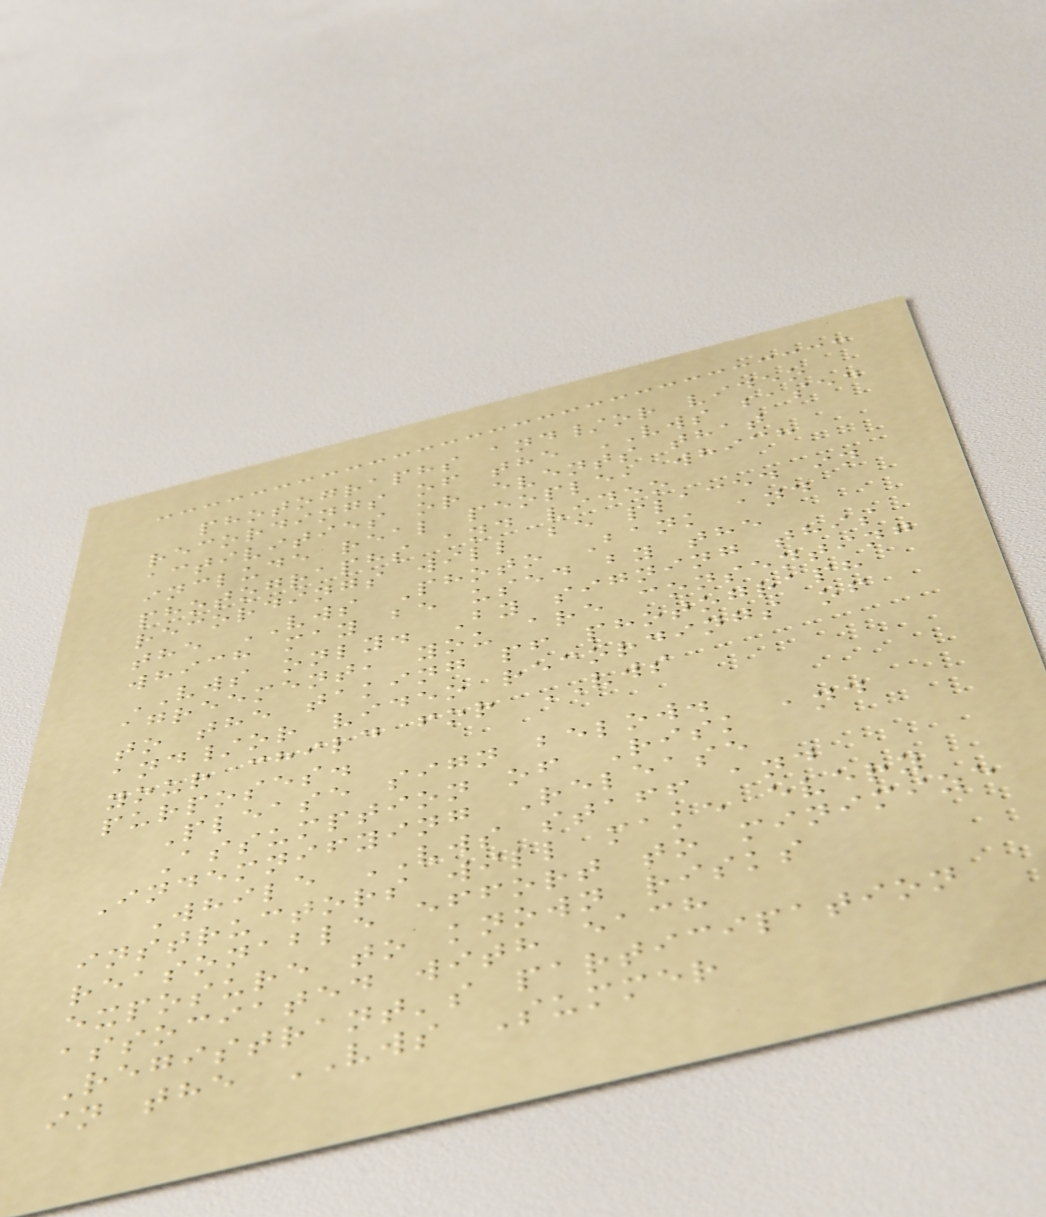photographs and/or video
recordings of the VWS based
activities or events that
include real people, which
photographs and video
recordings will be placed in
the VWS Photo Bank and
which may be used by the
VWS only. By signing this
agreement, you are consenting
to the taking pf photograph
and/or video recordings of
your child for VWS
purposes.
Please sign below.
Assumption of Risk and
Indemnifying Release
While VWS staff and
instructors will make every
reasonable effort to minimize
exposure to known risks
associated with each
Registrant's participation
in the VWS Summer
